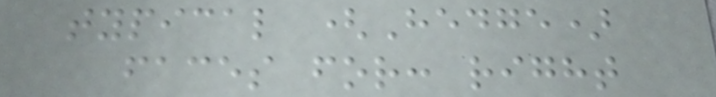typical (Hedge)
faces for: right
